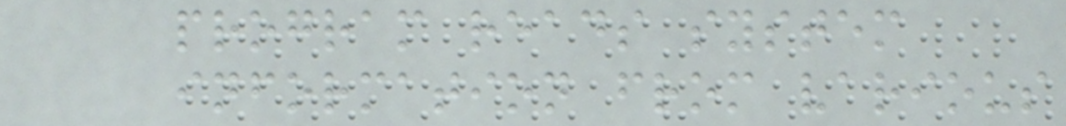program reads system
information from various
